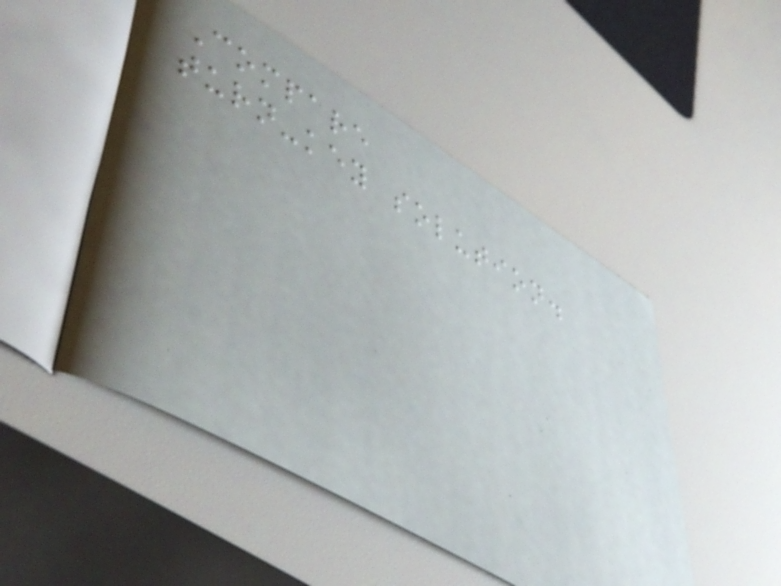Compare
turn-key solution.
